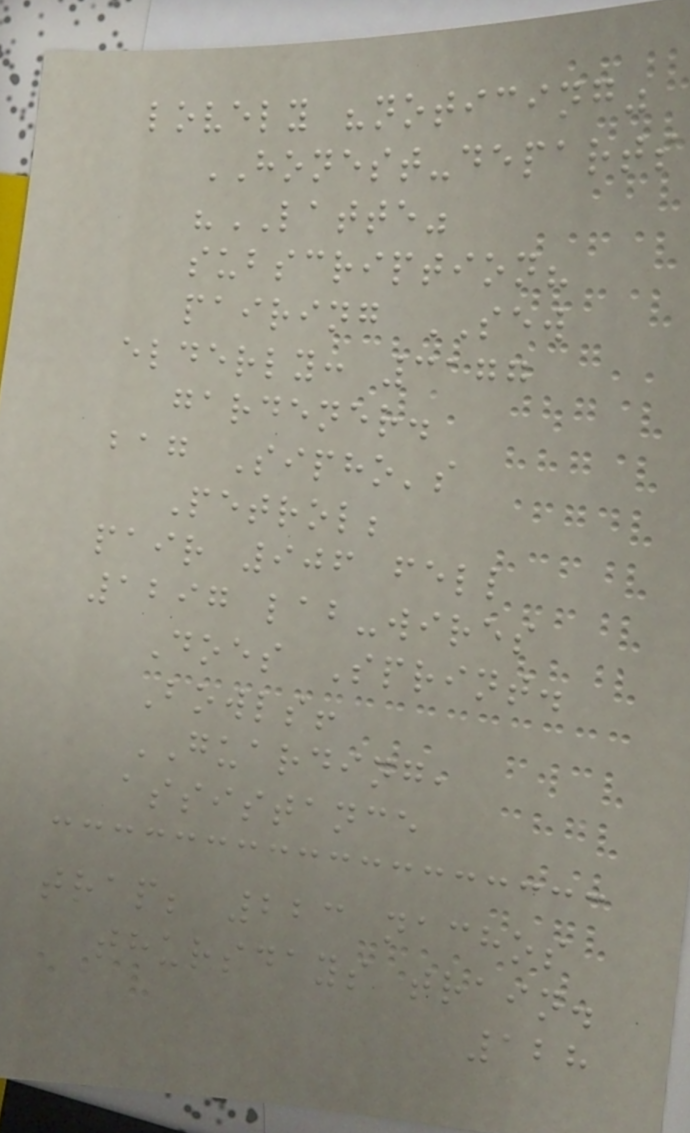lovely "noticing"
HONEST-departs
"LATTE"
subscription?
pairing SEW
elderly: 3177
gardener.
bag Sipho's
Petrol;
pair 906 fell
1297 lab-wires
Does Sprint.
Bowls!
GUARDING,
assistance
trap; 223 nachos
thursdays train.
128
